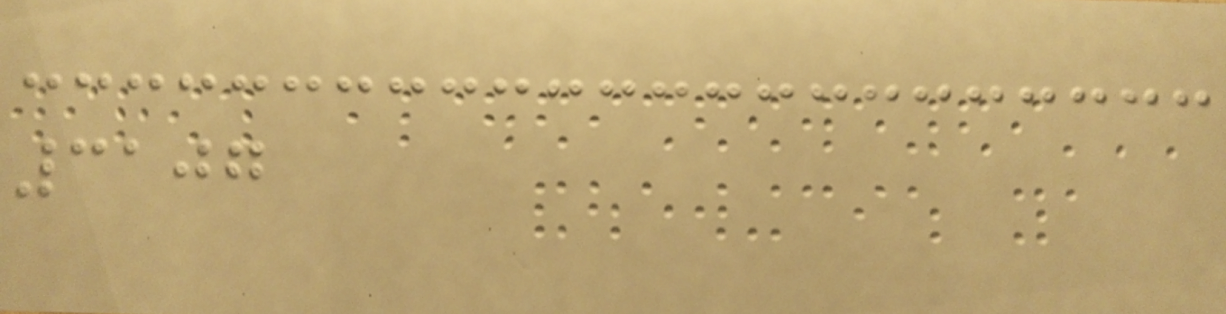3107
